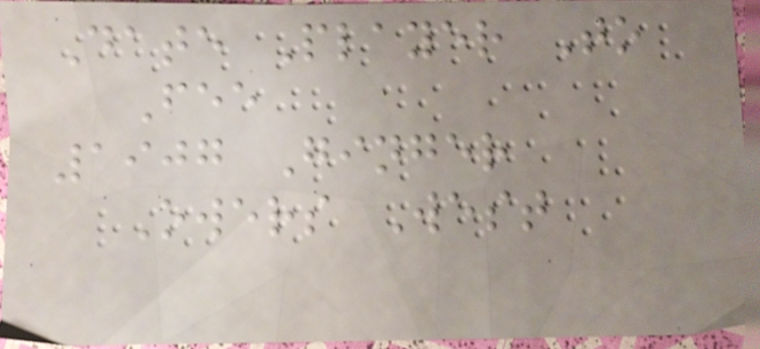Date Player To
Fee
1907 Ginger
Owers West
